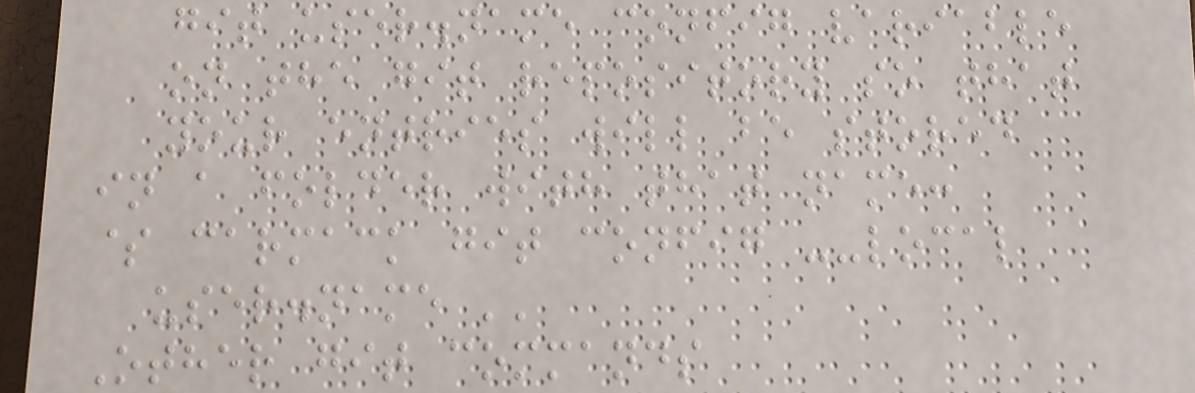git user.name config variable
on the git repository so that
your entries will be stored
in a folder with that name:
$ carmack git config --local
user.name ''
Other git commands
